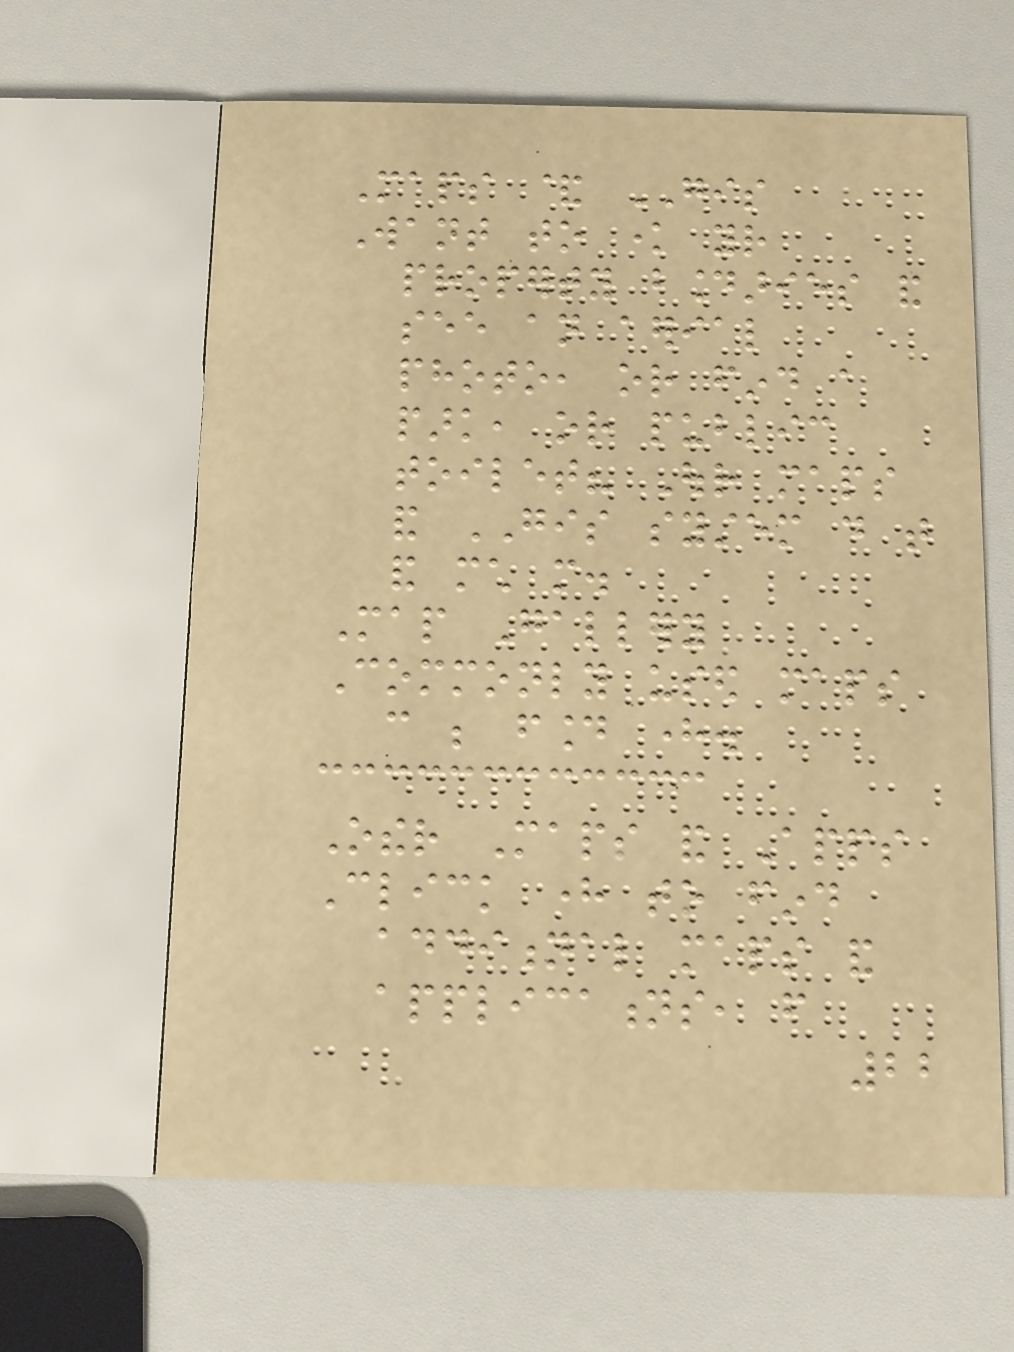Maps & GIS
Want to know your
property boundaries and
see an aerial
photo, or find a
park, or public
toilet? Our maps
and GIS system do that
and much more.
Map Gallery
Commonly used maps
can be found here.
Other Maps and Apps
Click here to find
additional maps and
applications, from
22
